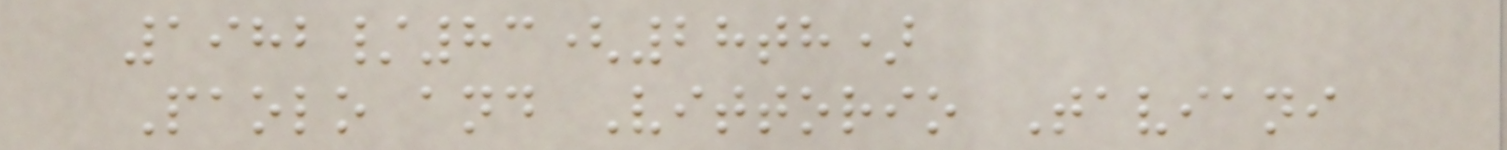1982/83(28th)
Paolo and Vittorio Taviani
